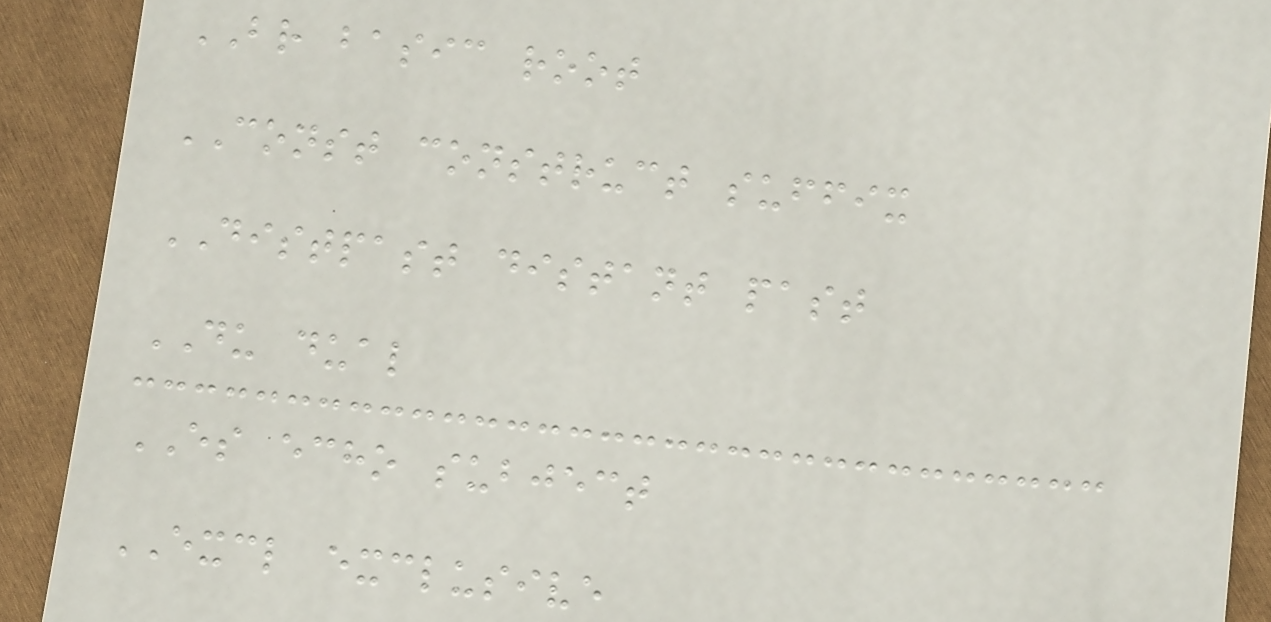BR basic root
CONST construct suffix
DISTPAST distant past
DU dual
ES echo subject
EXCL exclusive
